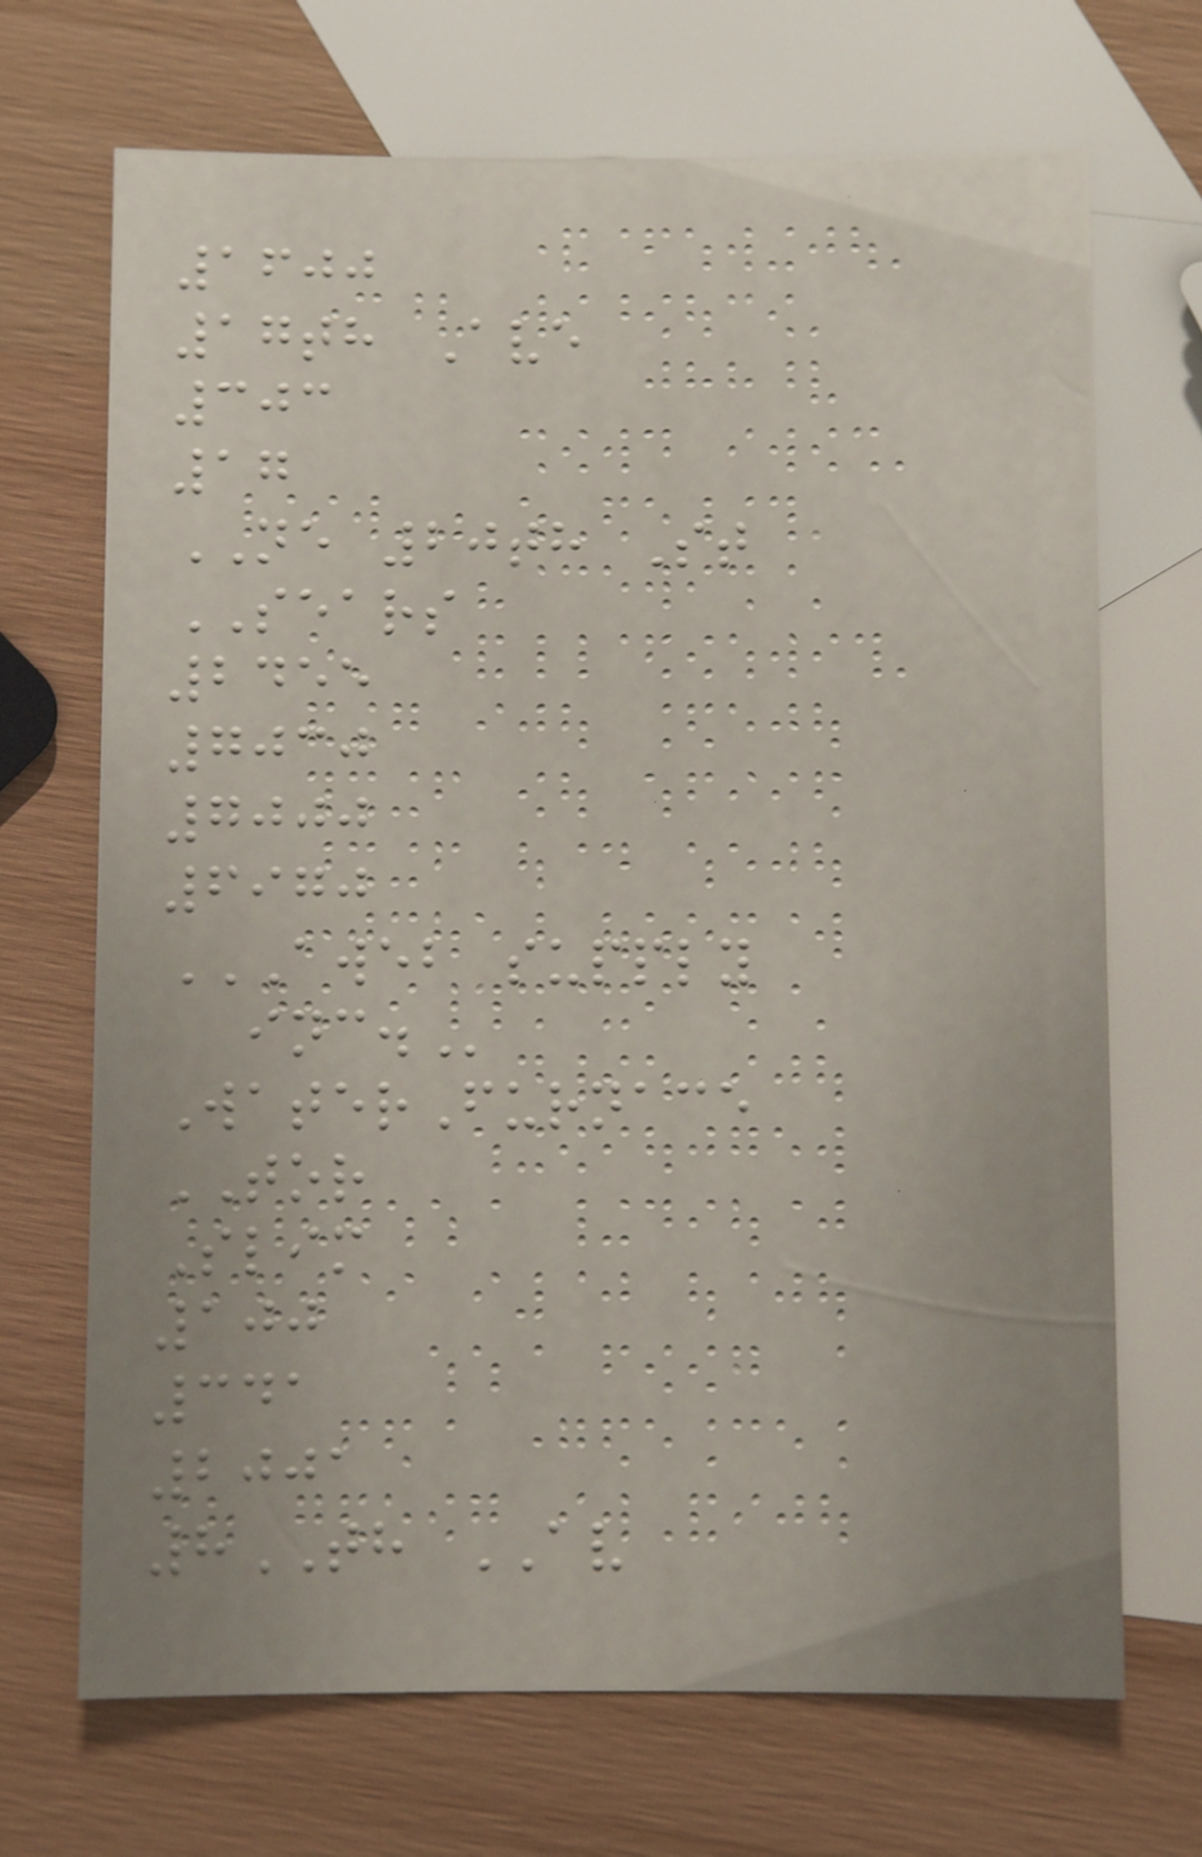1600
17th Ave
303
17
NE 20th St
SEARS
2455
7030
7000
6970
AWEB SUPPLY
INC.
WaterFurnace
TOR
Slim
100
341
2001
8TH AV
